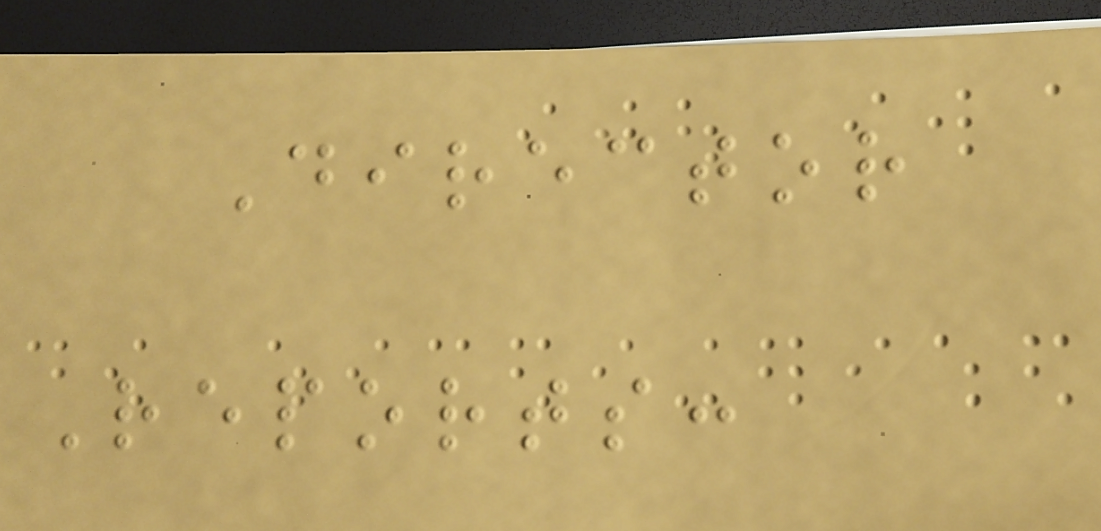Director
Reports:
